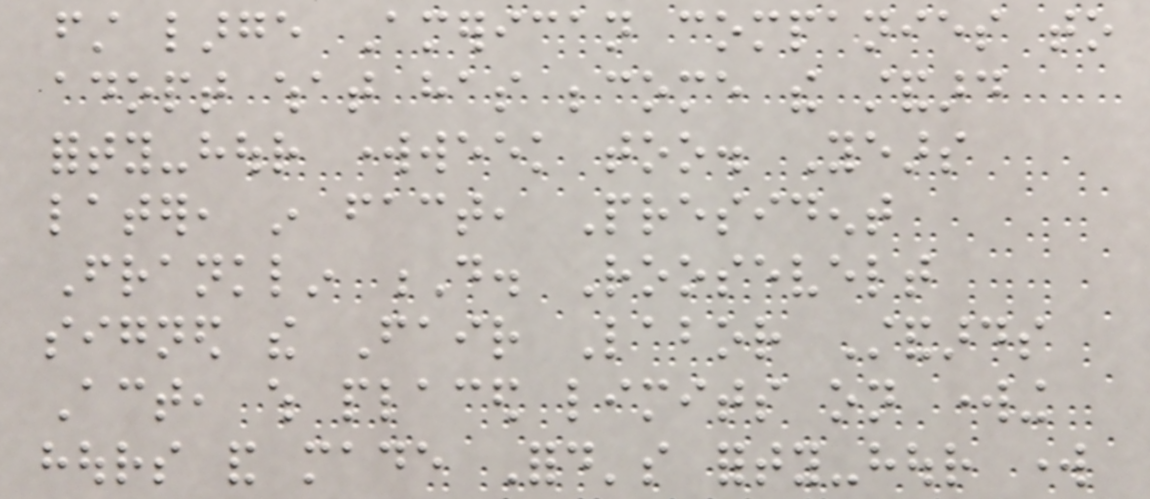first large American companies to
adopt what has become the standard
forty-hour workweek too. Years
later, in fact, President
Franklin D. Roosevelt
signed the Fair Labor Standards
Act, which placed limits on working
hours and made Ford's forty-hour work
